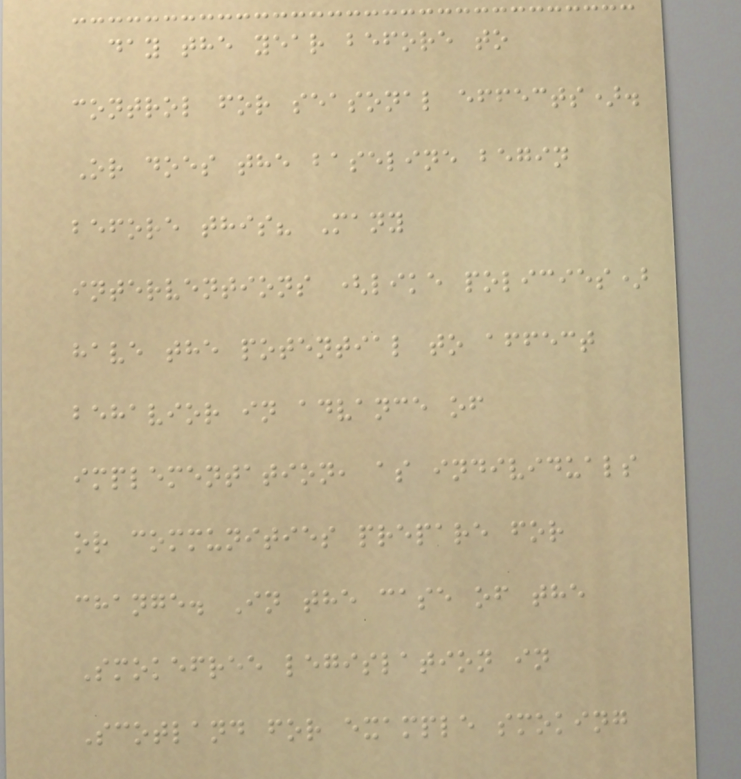day the year before to
control for seasonal effects).
Or does the baseline begin
before this? Many
interventions (like policies)
have the potential to affect
behavior in advance of
implementation, as individuals
or communities prepare for
change. In the case of the
Smokefree legislation in
Scotland for example smoking
